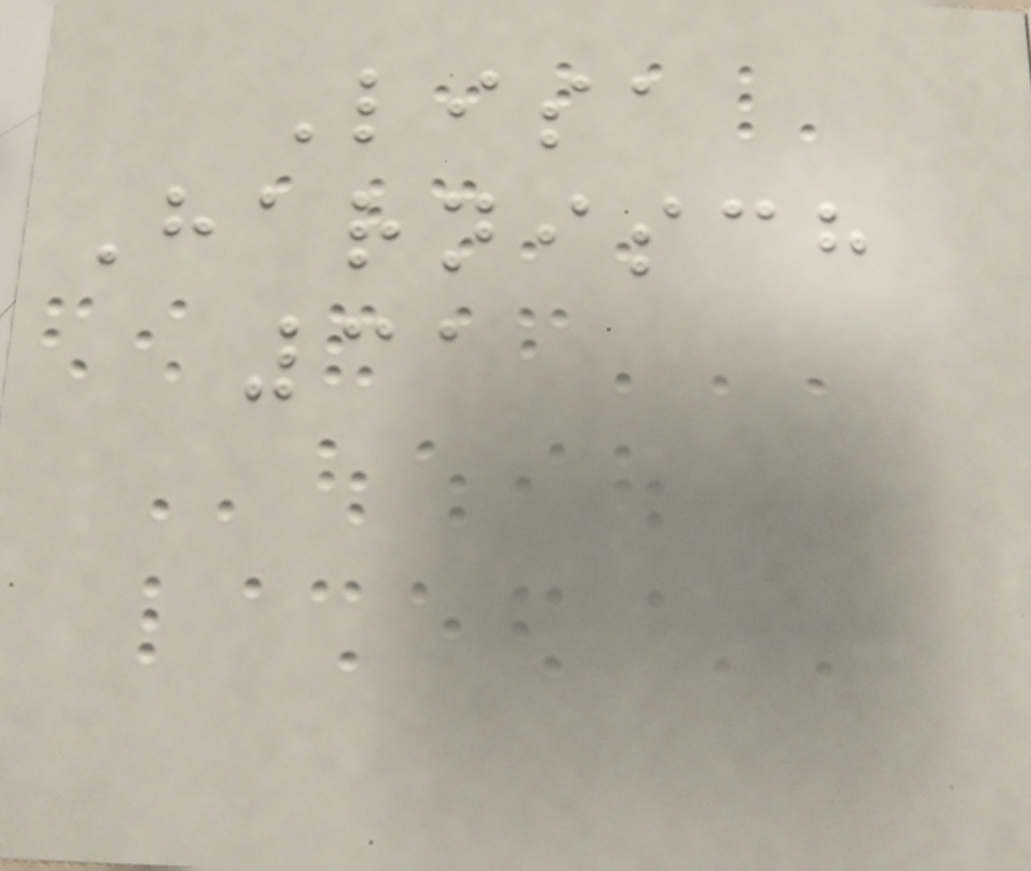Lisa
Harnisch
31
